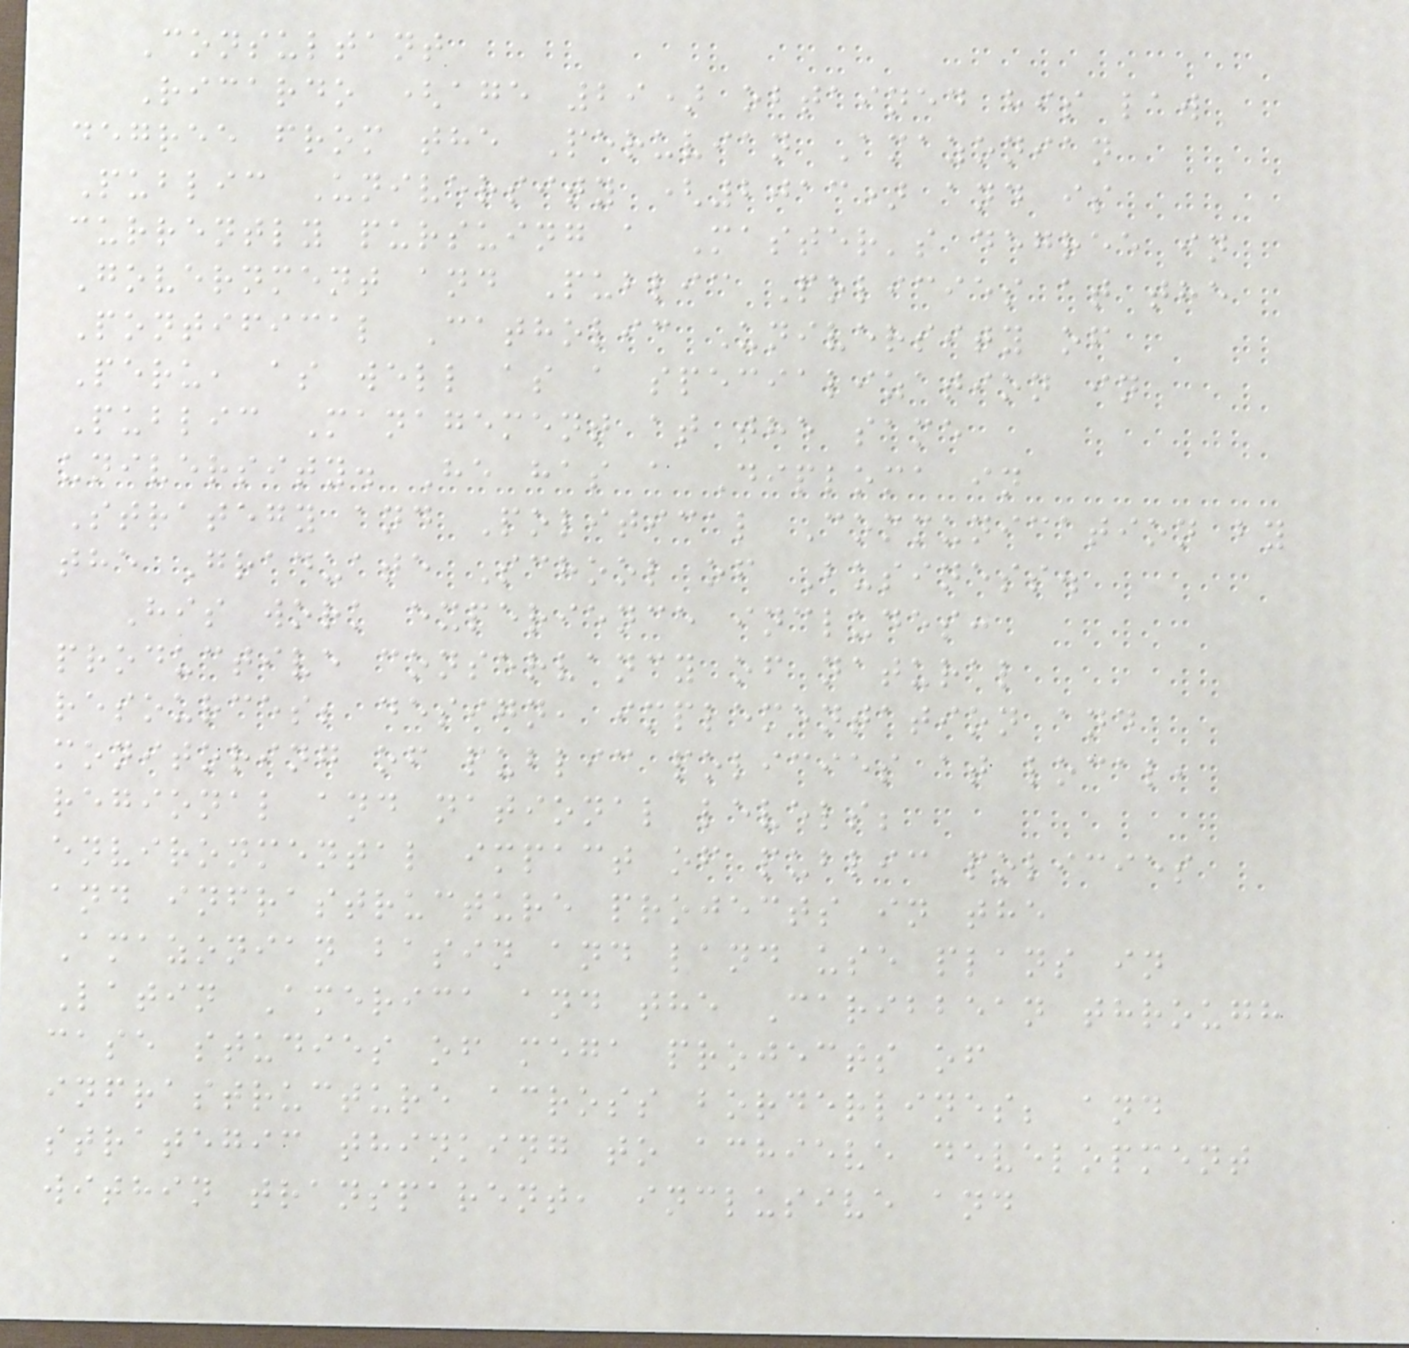Consultant
Ricardo (age 29) obtained his law
degree from the Peruvian Amazonian
Public University (2013) and is
currently pursuing a Master's degree in
Government and Public Policies at the
Pontifical Catholic University of
Peru, as well as a specialization in
Public Management at the same
university. He has a Diploma in
Strategy and Political Communication by
the Graduate School of Business.
His work experience includes:
productive conservancy of natural
resources; design, implementation and
monitoring of public policies at local,
regional and national levels;
environmental impact of public policies
and infrastructure projects in the
Amazonian basin and land use plans in
Latin America and the Caribbean through
case studies of mega projects of
infrastructure across borderlines; and
strategic thinking to achieve development
within transparent, inclusive and
